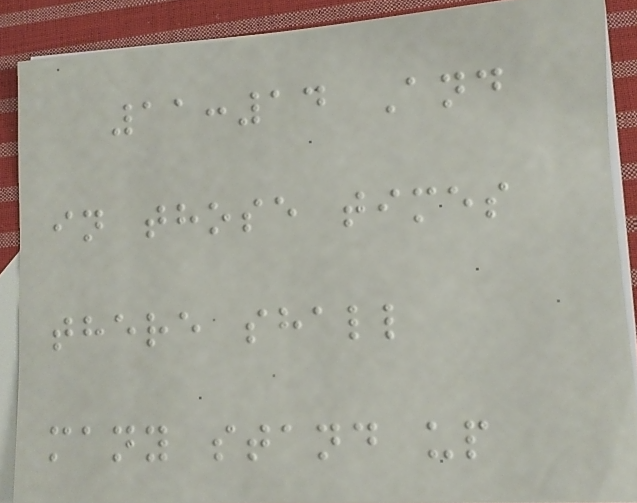11:14 And
in those times
there shall
many stand up
